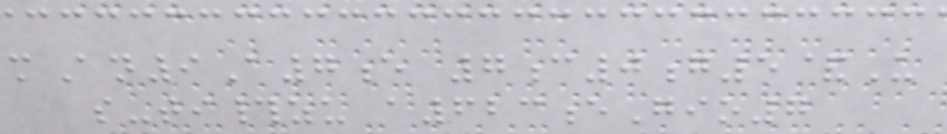mAn9A7e 7c0g5&U
s-ti#zu a623eGio7
